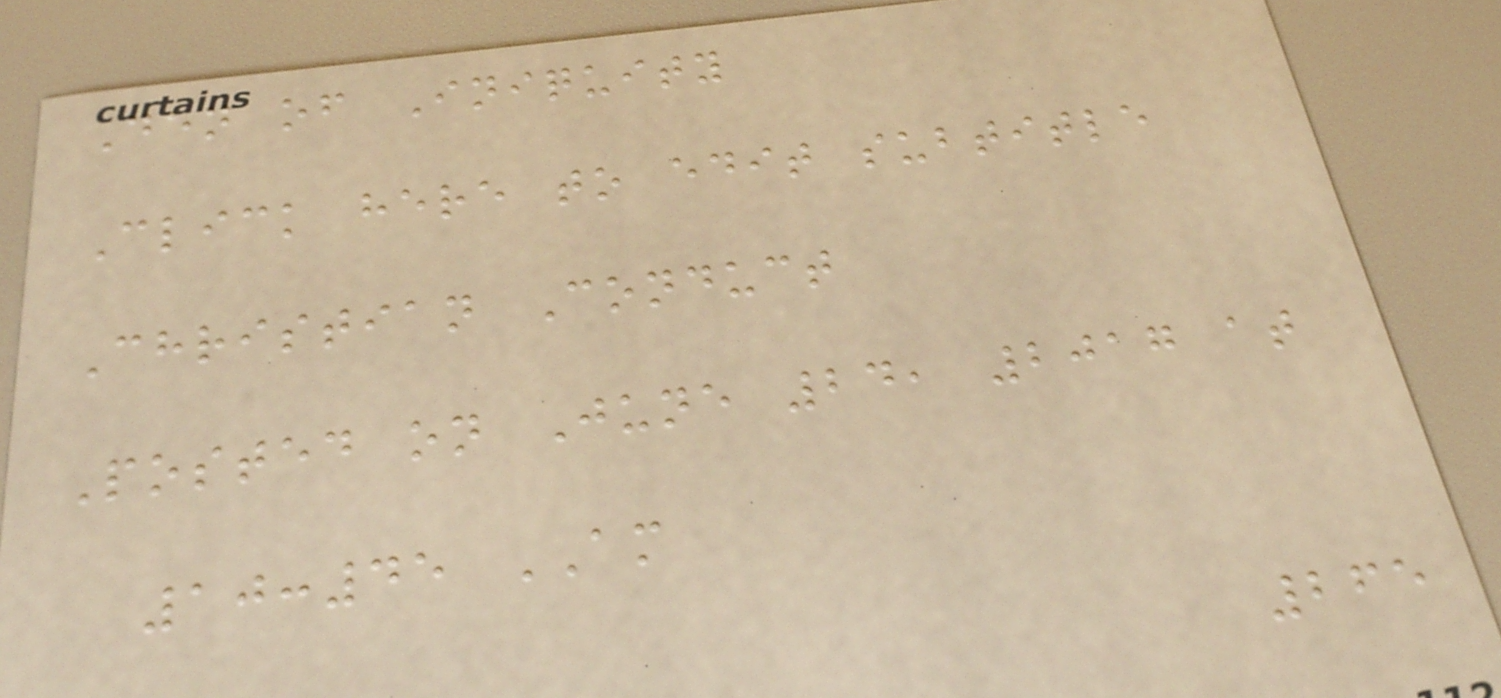Den of Iniquity
Click here to edit subtitle
Christian Conduct
Posted on June 24, 2017 at
10:45 AM
265
